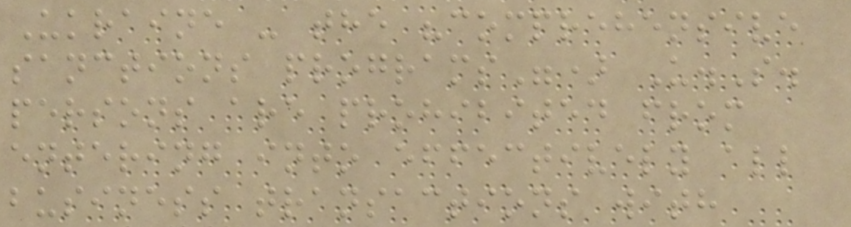Ukraine - the "comprehensive
sanctions programs") U.S.
persons are prohibited from
entering into effectively all
business transactions with
